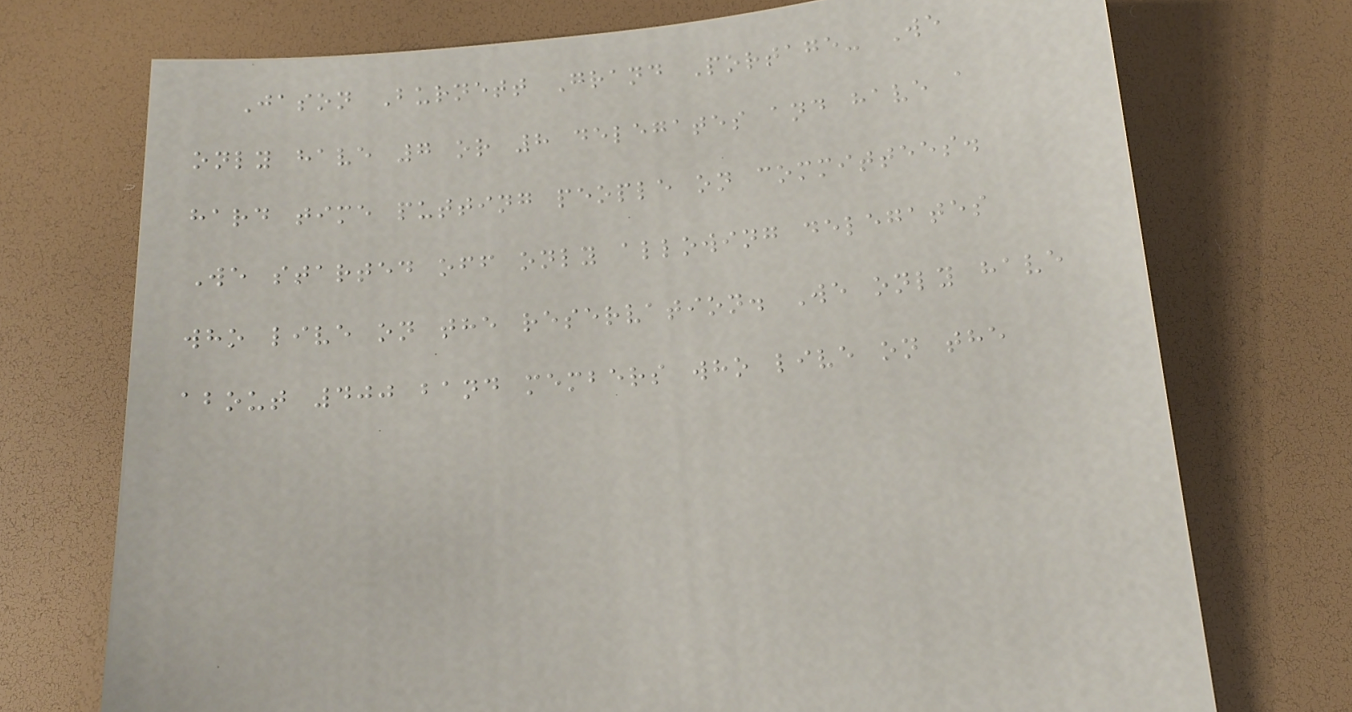Jason Burnett Grand Portage- We
only have 7 or 8 delegates and have a
hard time putting people on committees.
We started off only allowing delegates
who live on the reservation. We only have
about 400 band members who live on the
